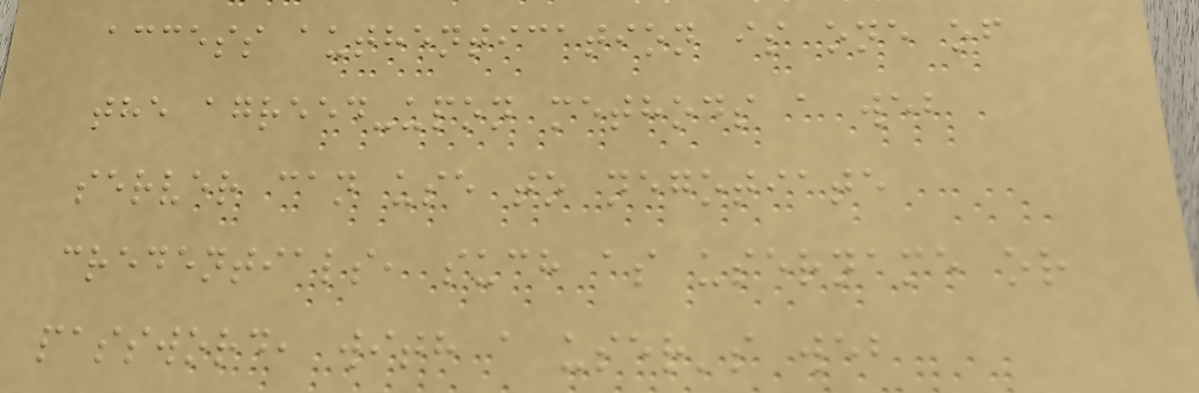access authentication is one of
the agreed-upon methods a web
server can use to negotiate
credentials, such as username or
password, with a user's web
